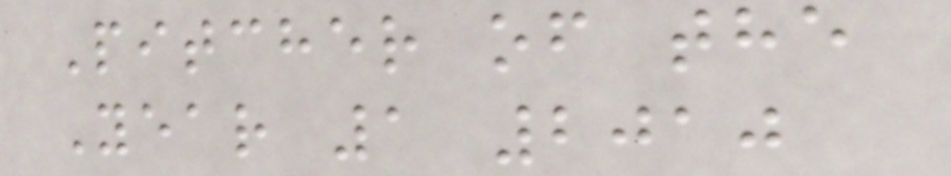Pitcher of the
Year 1 2010
